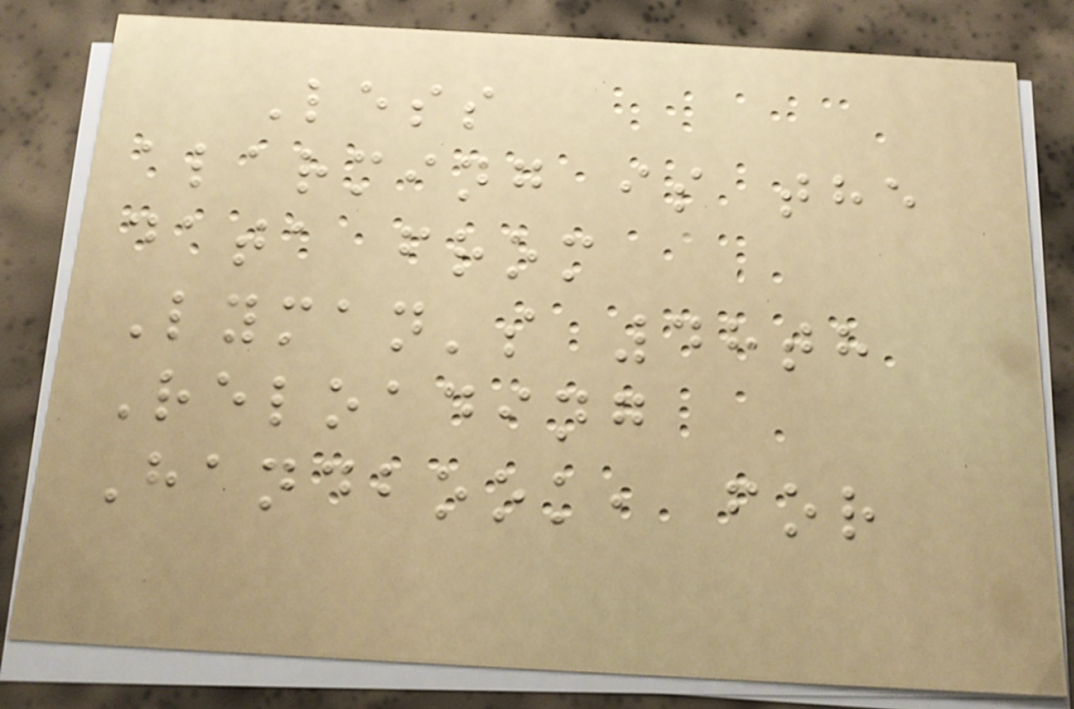Less
alarming is the
data from
Lyman's 48th
Reloading
Handbook, for
